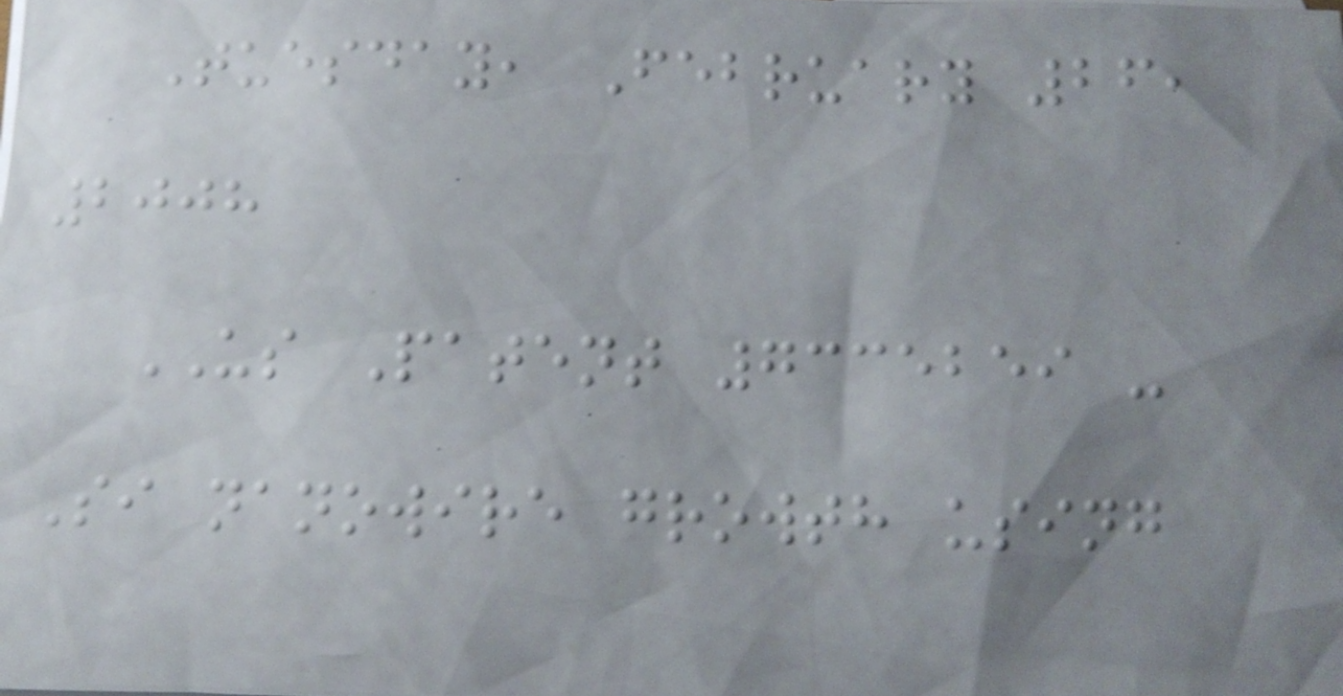Tuesday, February 26,
2008
US Patent 7335259 -
Si nanowire growth using
